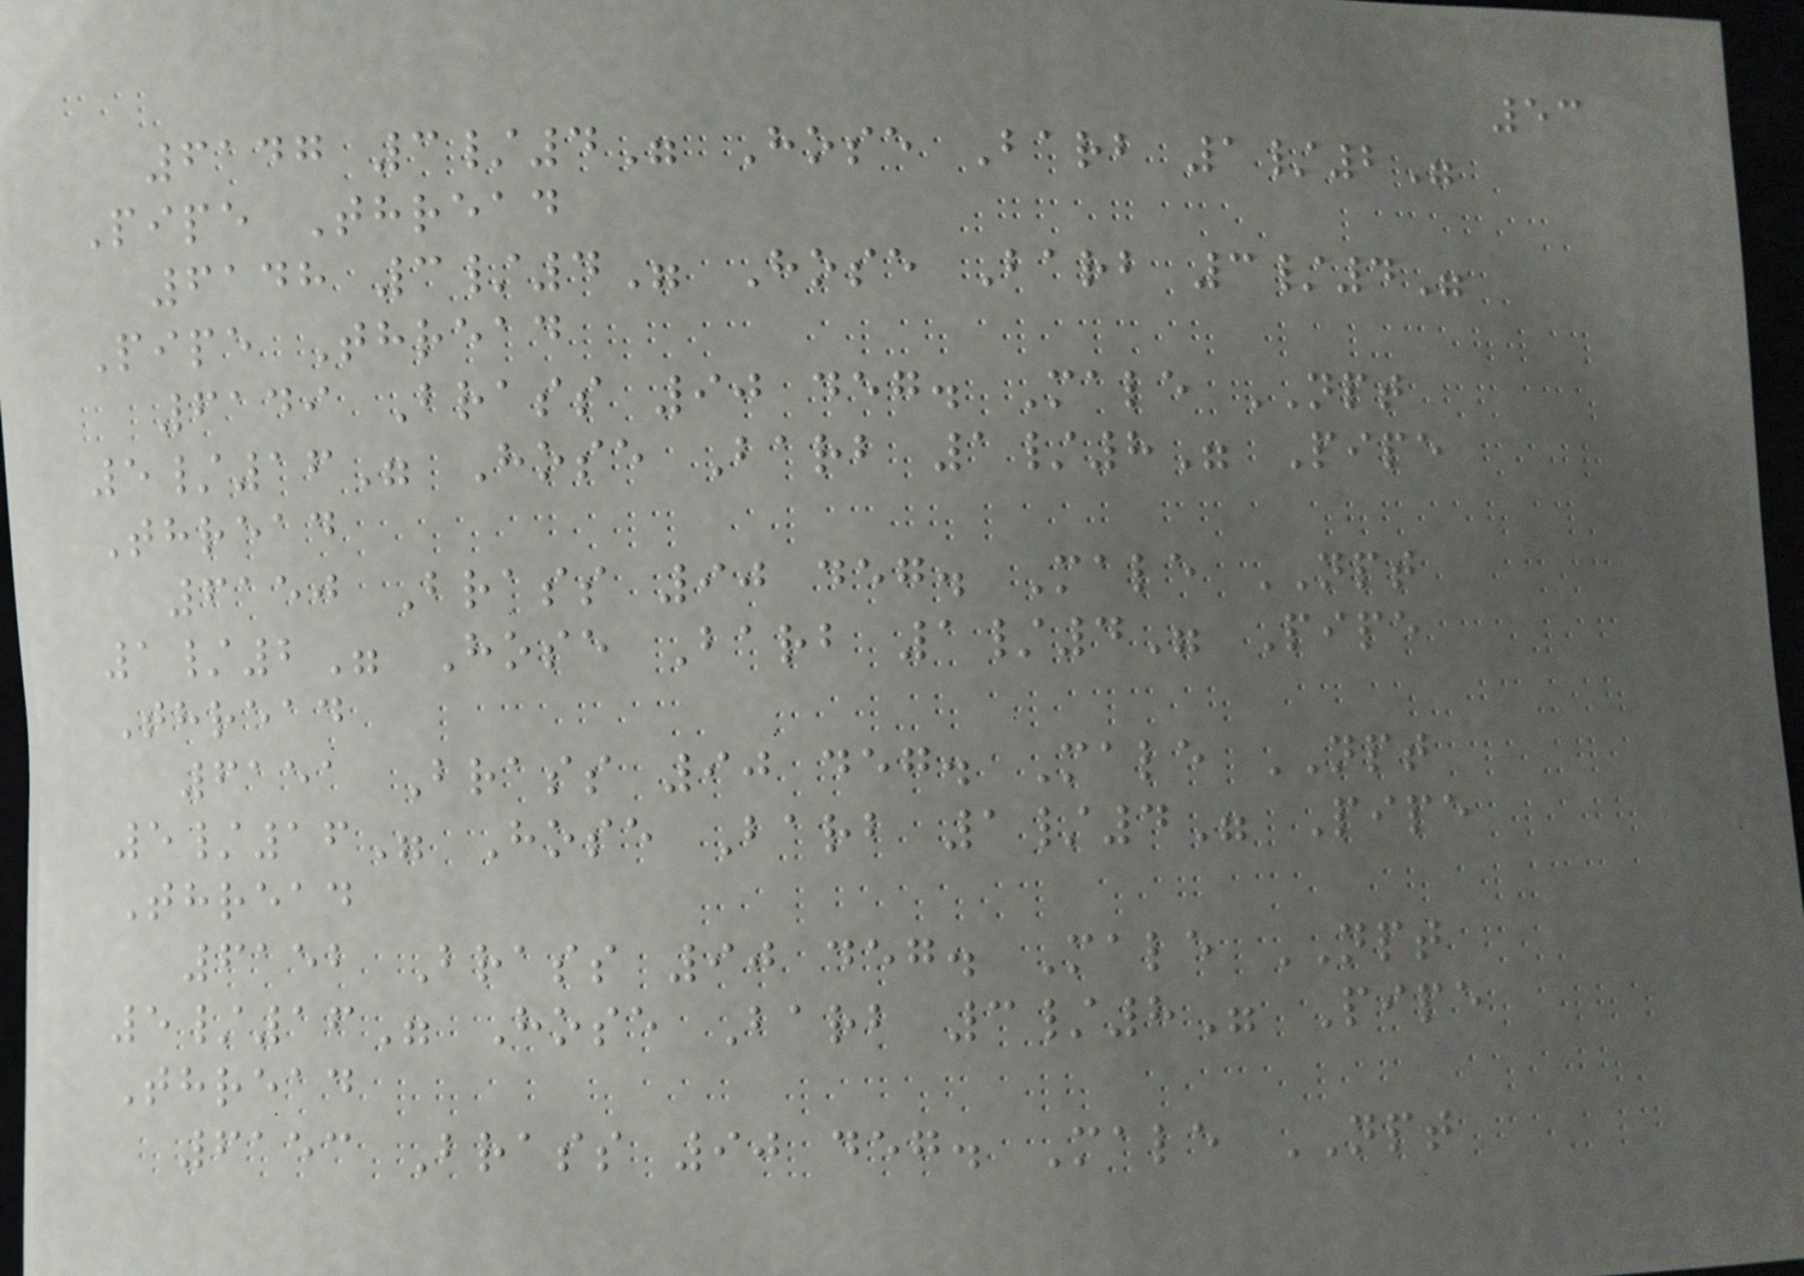53
6147 3/4" Hose Barb 1/2"
Pipe Thread
6148 3/4" Hose Barb 3/4"
Pipe Thread
6149 Brass 90 deg. Male NPT
5/16" Hose Barb 1/8" Pipe
Thread
6150 Brass 90 deg. Male NPT
1/2" Hose Barb 1/4" Pipe
Thread
6151 Brass 90 deg. Male NPT
5/16" Hose Barb 1/4" Pipe
Thread
6152 Brass 90 deg. Male NPT
5/16" Hose Barb 3/8" Pipe
Thread
6153 Brass 90 deg. Male NPT
